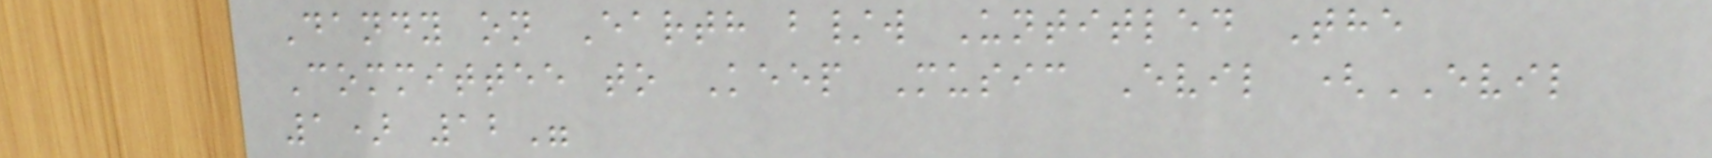Dandy on Earth b/w Untitled The
Committee to Keep Music Evil (EVIL
1) 12"
